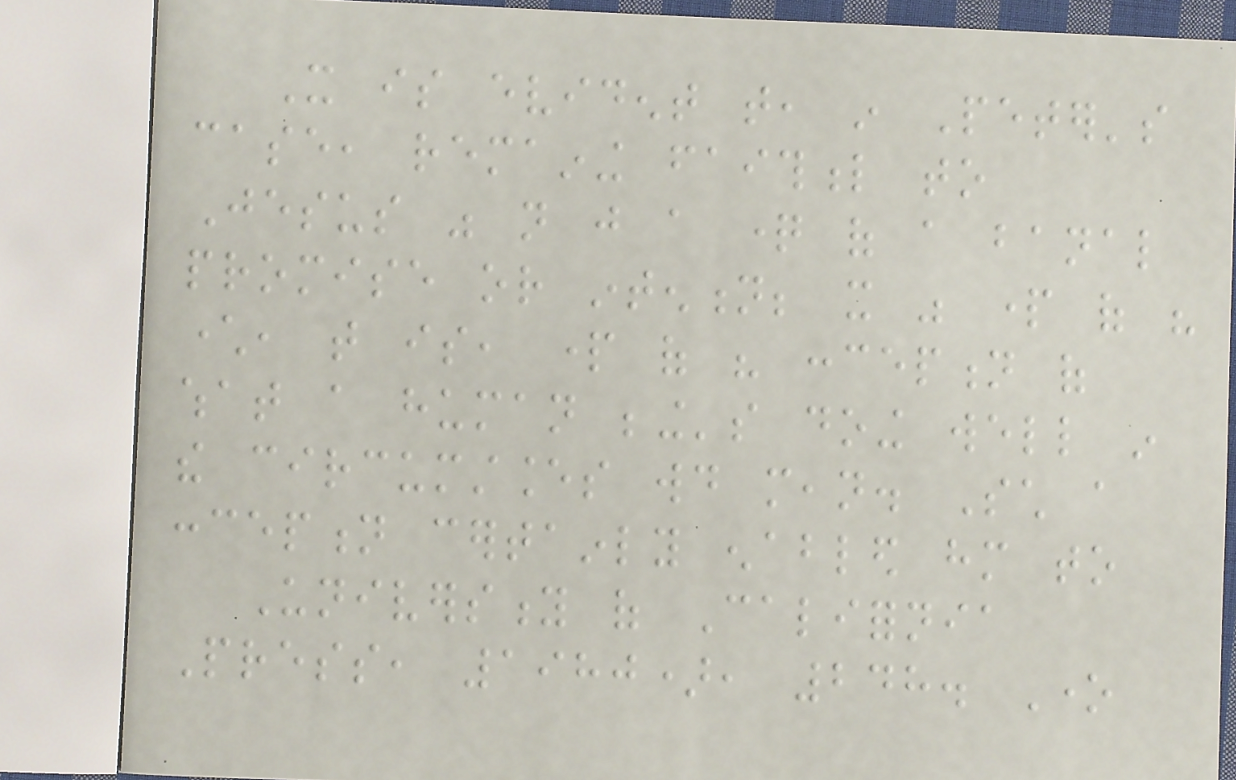It is evident that, in Peter's
case, remaining faithful to
Jesus was not just a question of a banal
promise or intention; it was part of his
character, that is, part of his conception of
what a human being's doing well in
the circumstances would mean. Such a
conception certainly enabled him to
University of California
Press, 1980), 248. One
